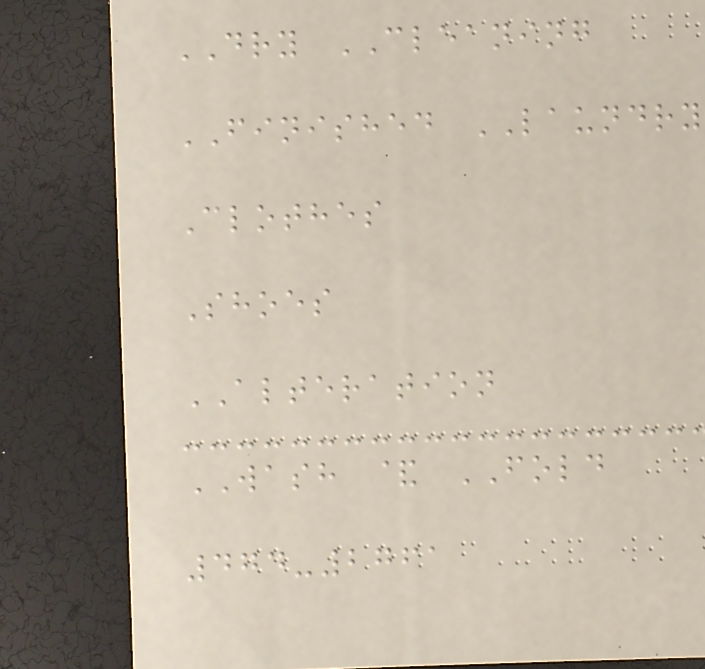DRY CLEANING
FINISHED LAUNDRY
Clothes
Shoes
ALTERATION
WASH & FOLD
474-2761
